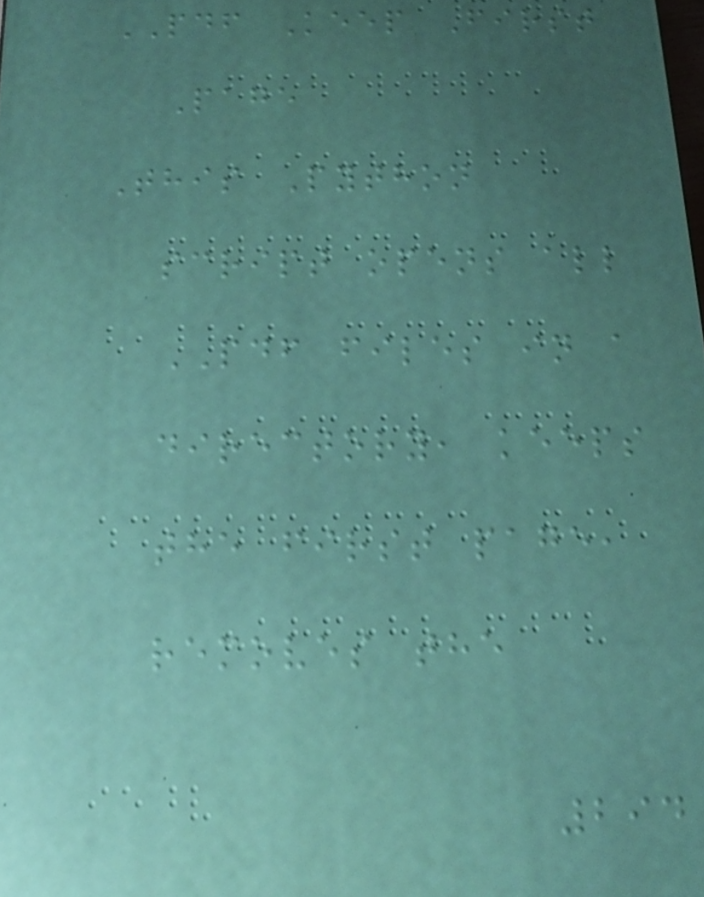PDF Keep First
Page
This Python
script opens all
PDF files in a
directory, keeps
the first page,
removes the
294
